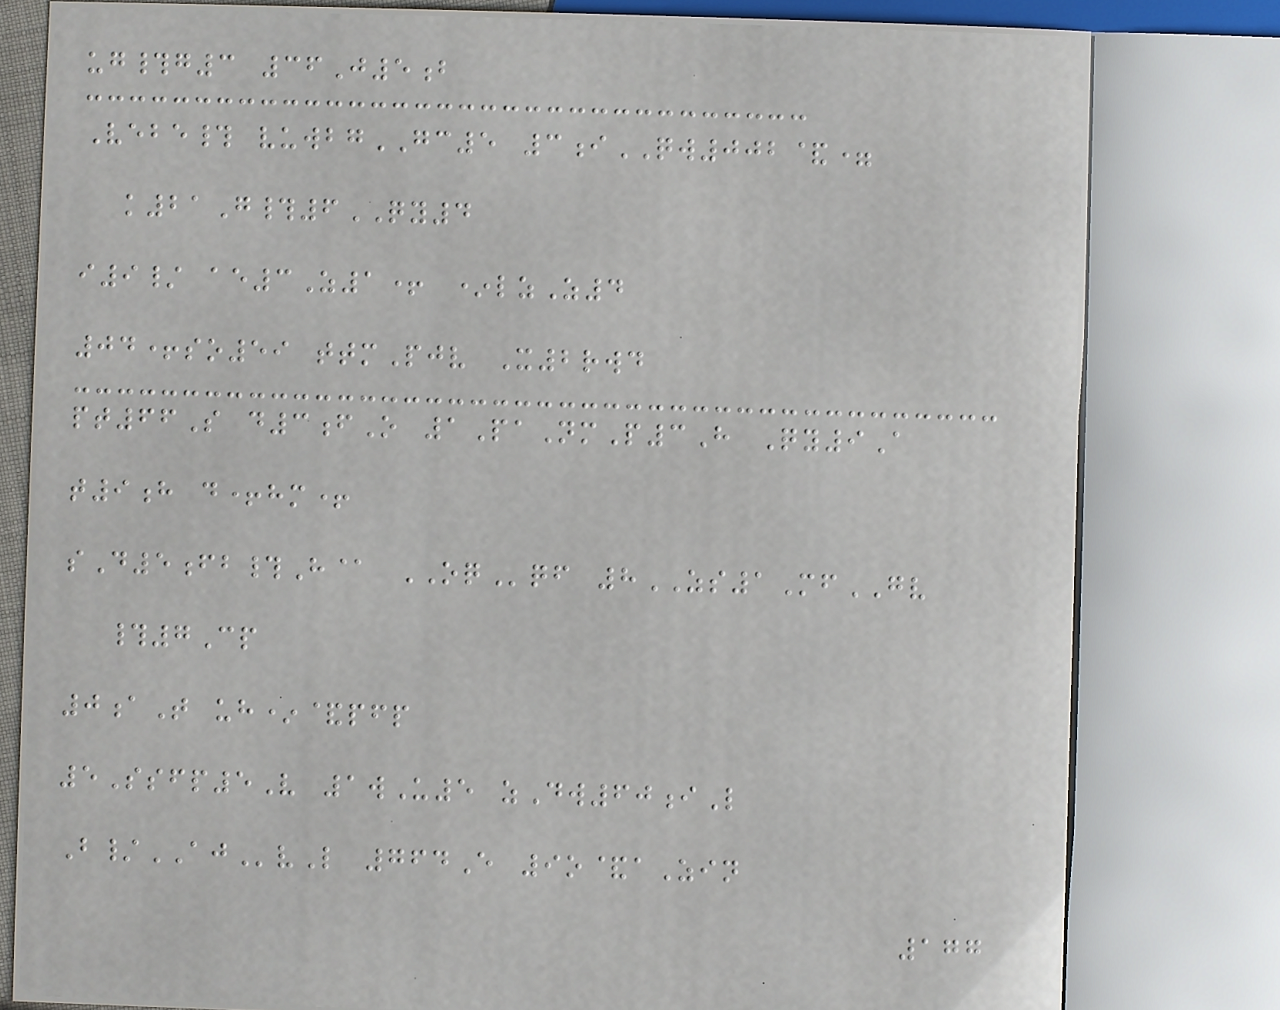ug#g3 36J5b
Vebe# vuwbgGC5 3iQW002&=
k21G#6QY4
i9/ ae3Z1+ *lzZ4
04+so59 ttmPjv X2rwd
pt66S d3fO 1PaNmP3H Qy9A
t9h d+hm+
sD5fb#H@ OQqf 8ZS1MfGV
#7Cp
0aT uh*&pfp
5Ssfp5V 1wU5 zDw60iL
B/AJvL 764E 9o&aZin
177
